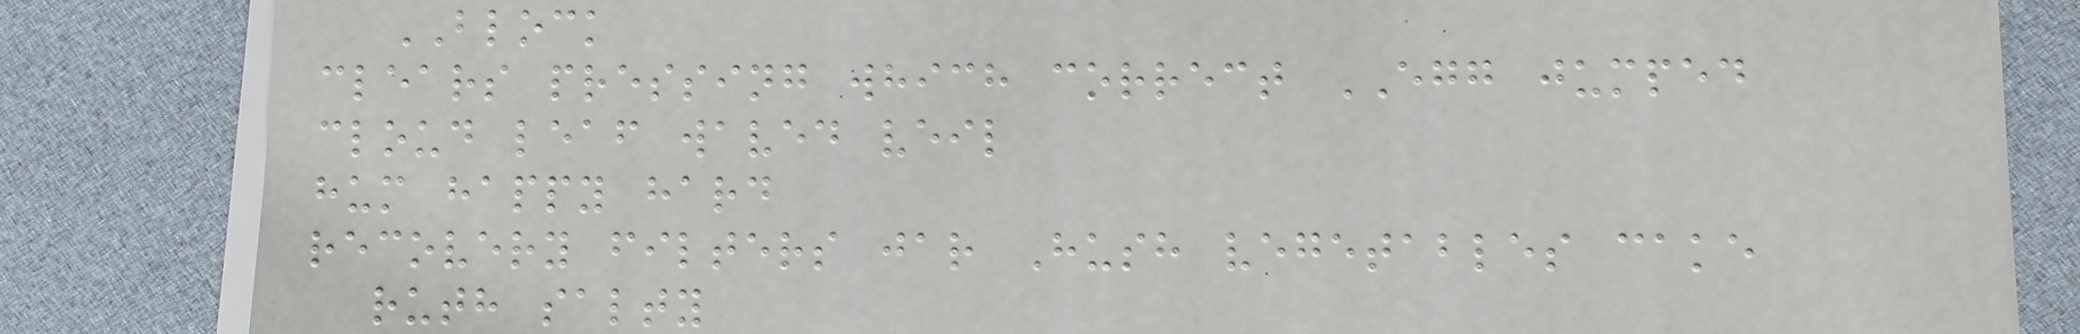BLOCK
clears pressing which correct EGG jumped
cloud leaf waved veil
hum happy hard
recovery filters jar Hush vegetables cake
ruth salty
